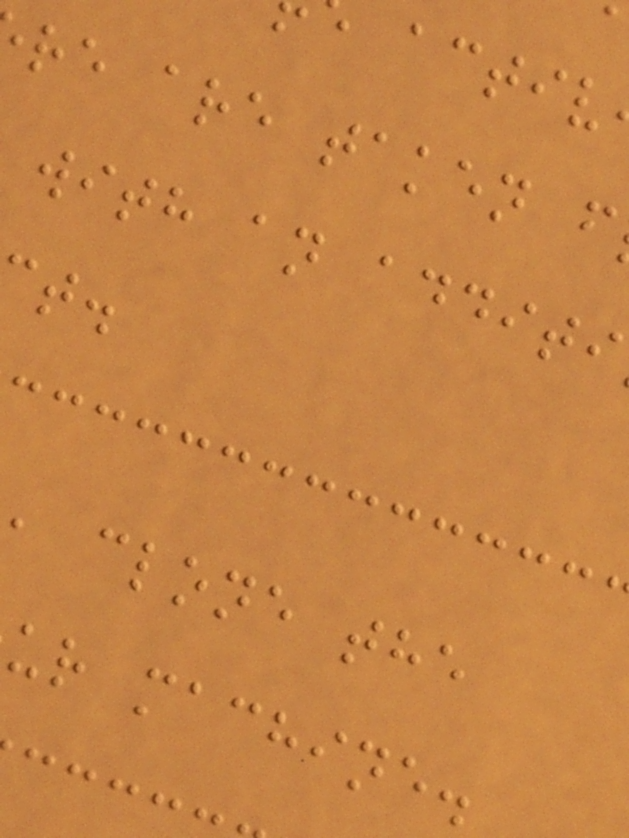re are taken f
with an additi
, clone the
ur machine.
